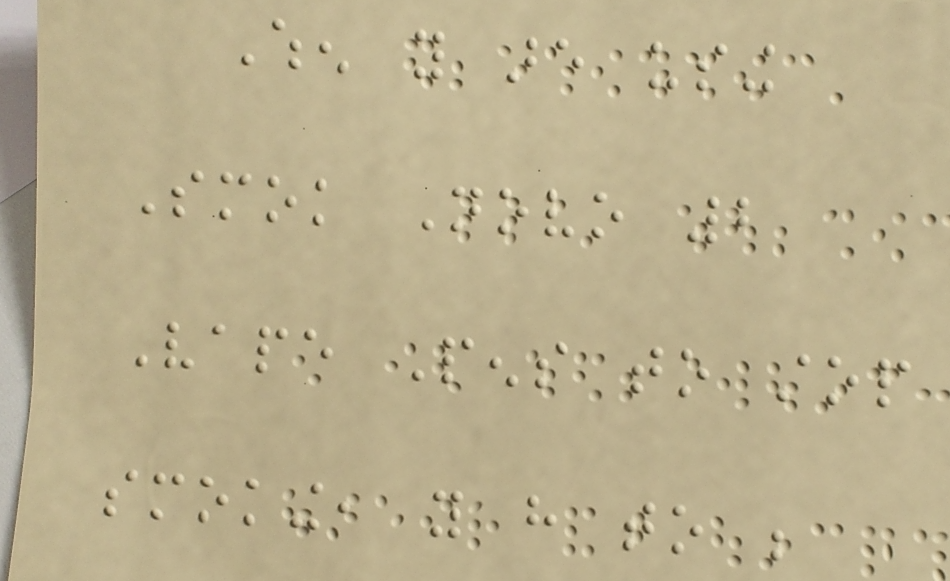When you are using
Smok Novo 2
Vape Pens to stop
smoking, you have to be
